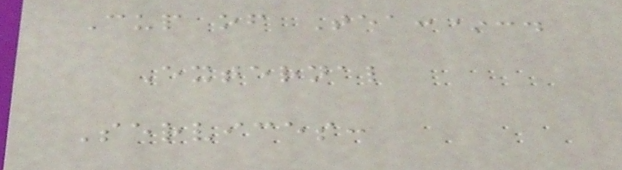Cup of Tea:*:.
External
Services:
